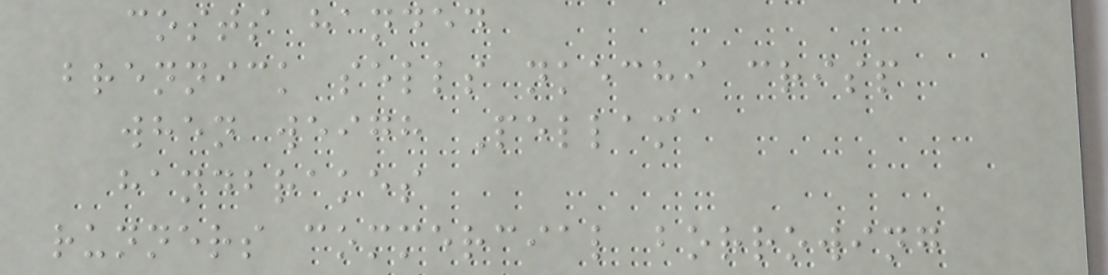costs handed
brennick sells nkechi crisp
when weigh Pellam
handbrakes
runners commercial borrowing
